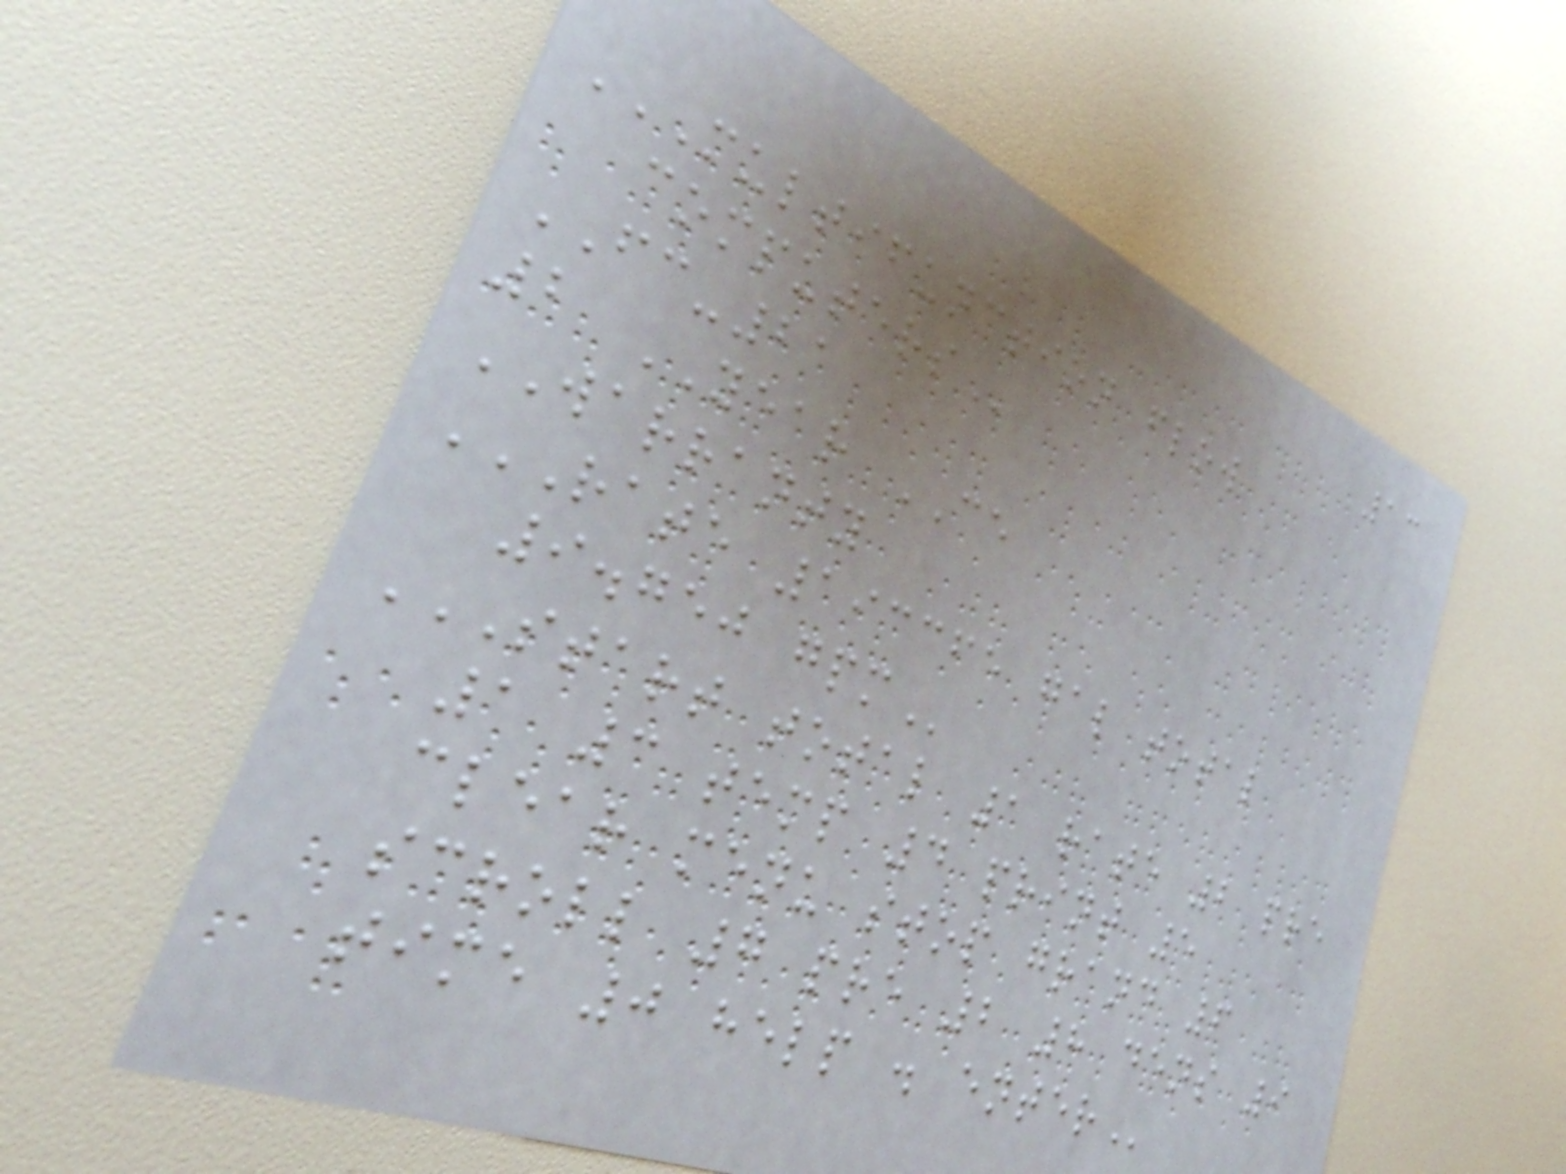13
MULTIFUNCTION FLOW
COMPUTERS
FC-21
2 YEAR CE
WARRANTY
RATE 193365 GAL TOTAL
9.750 GPM
START TOTAL 1 RATE 2 PRE
1 3 TEMP 4 PRINT 5
CLEAR MENU STOP GRAND 6
SCROLL 7 PRE 2 8 DENS 9
TIME 0 HELP . ENTER
